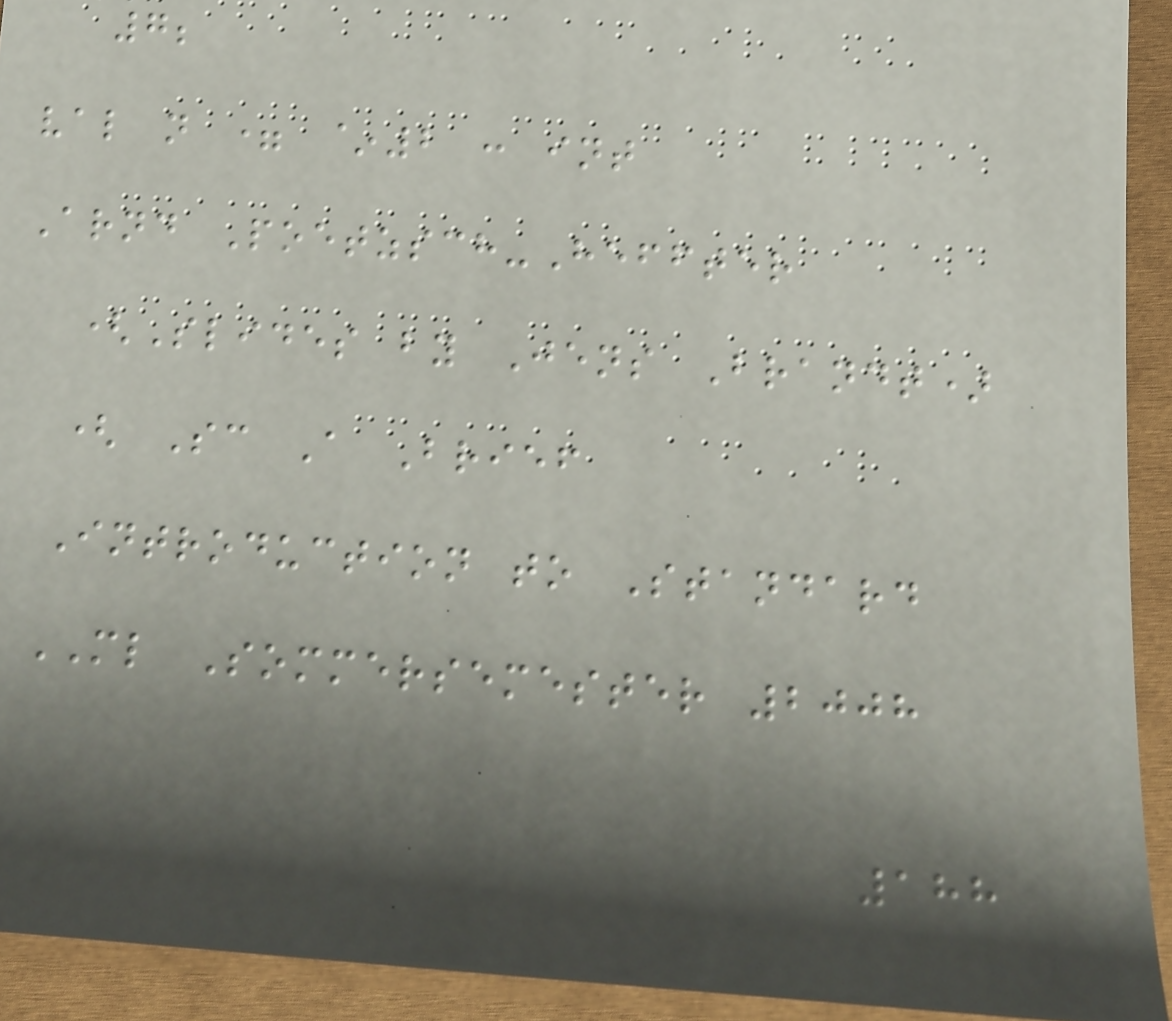7;
val n = ~2 : int
Arnd Poetzsch-Heffter
(Slides by Jens Brandt)
( Sc A Brief
Introduction to Standard
ML Sommersemester 2008
188
